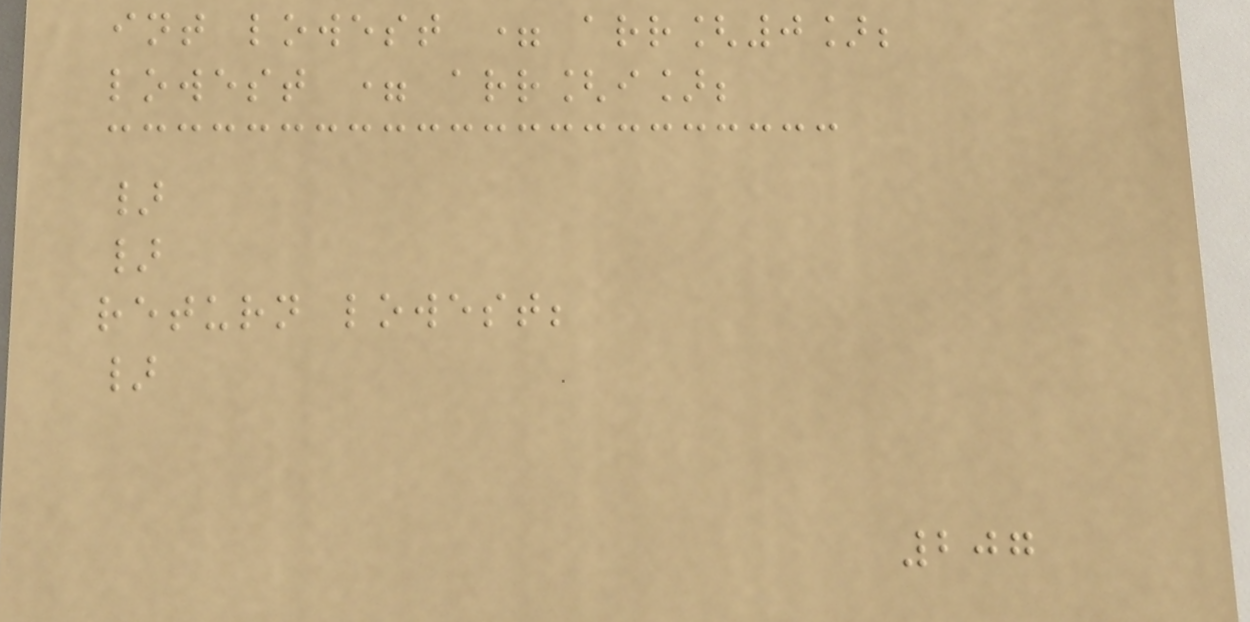int lowest = arr[0];
lowest = arr[i];
}
}
return lowest;
}
207
